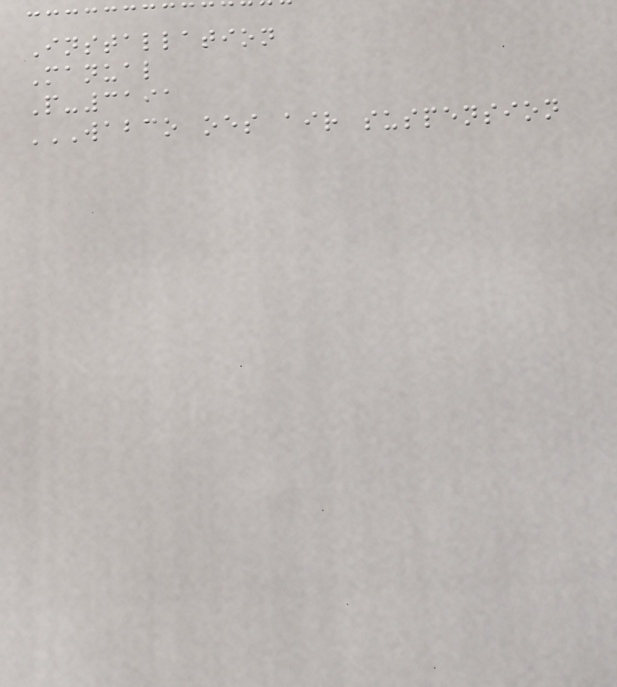Installation
Manual
P-3191
WABCO OES AIR SUSPENSION
